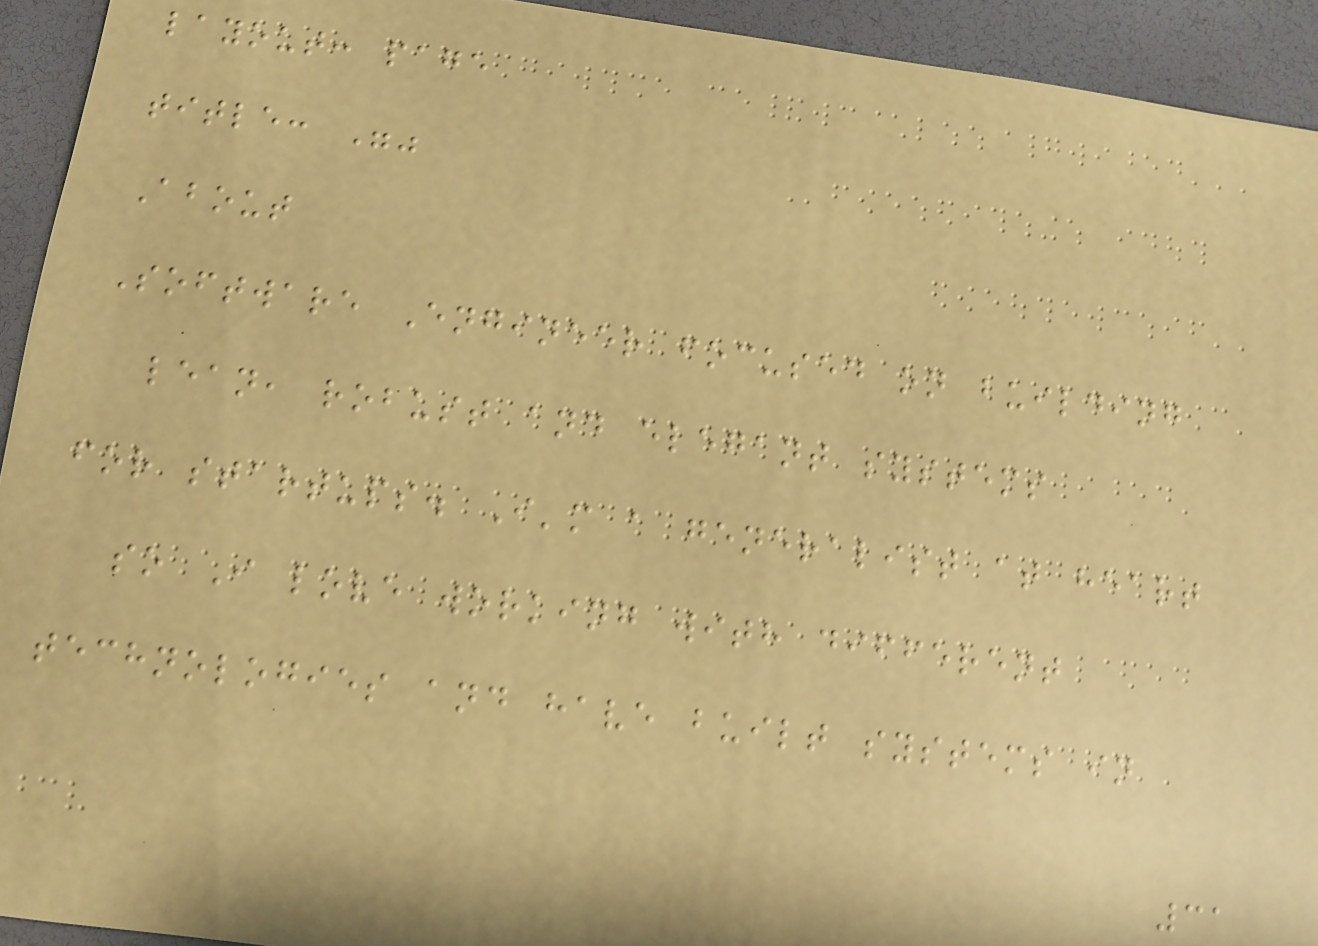layout: page
title: ""
About
Software Engineer focused on building
lean, robust and elegant systems
for startups. I'm a generalist at heart
so I love working with different
technologies and have built systems in
31
